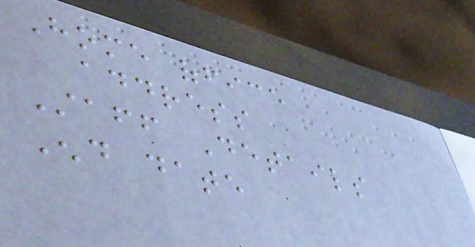Home office
address
Staff Details
End date
